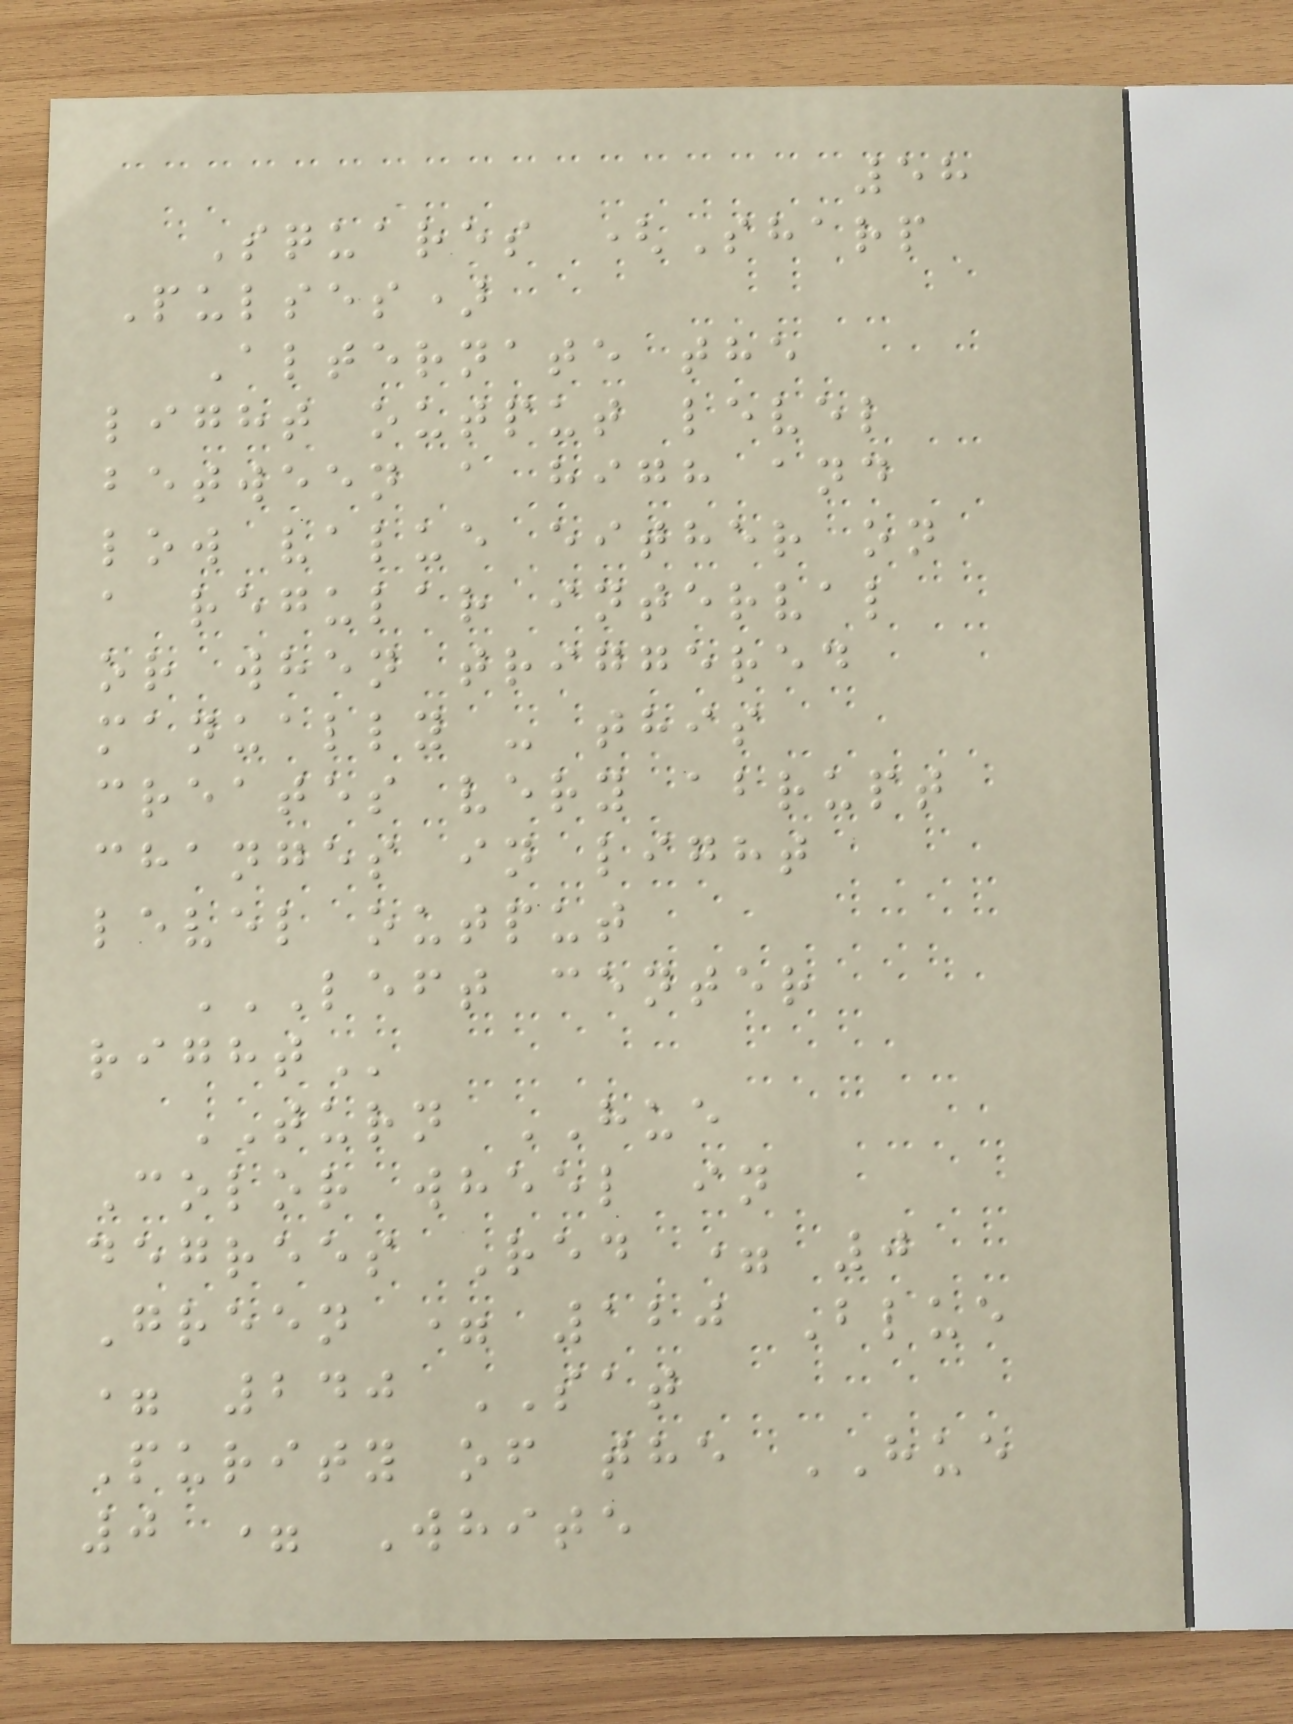58
Squares (Sharp
Pulses)
Alternate the
light output level
between a high and
low value either on
a regular interval
or when triggered
manually - this
creates very abrupt
changes in light
level output
LEFT CENTER
RIGHT
TURN HUE
Color wheel in
degrees Red = 0
Green = 120 Blue
= 240 SAT
Purity of the HUE
0 = White
